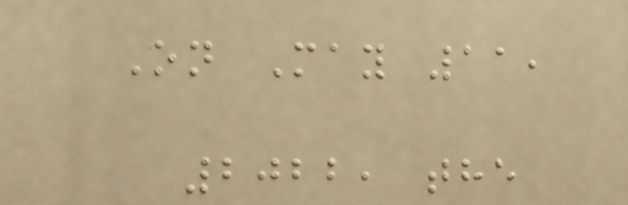On May 11,
2022, the
